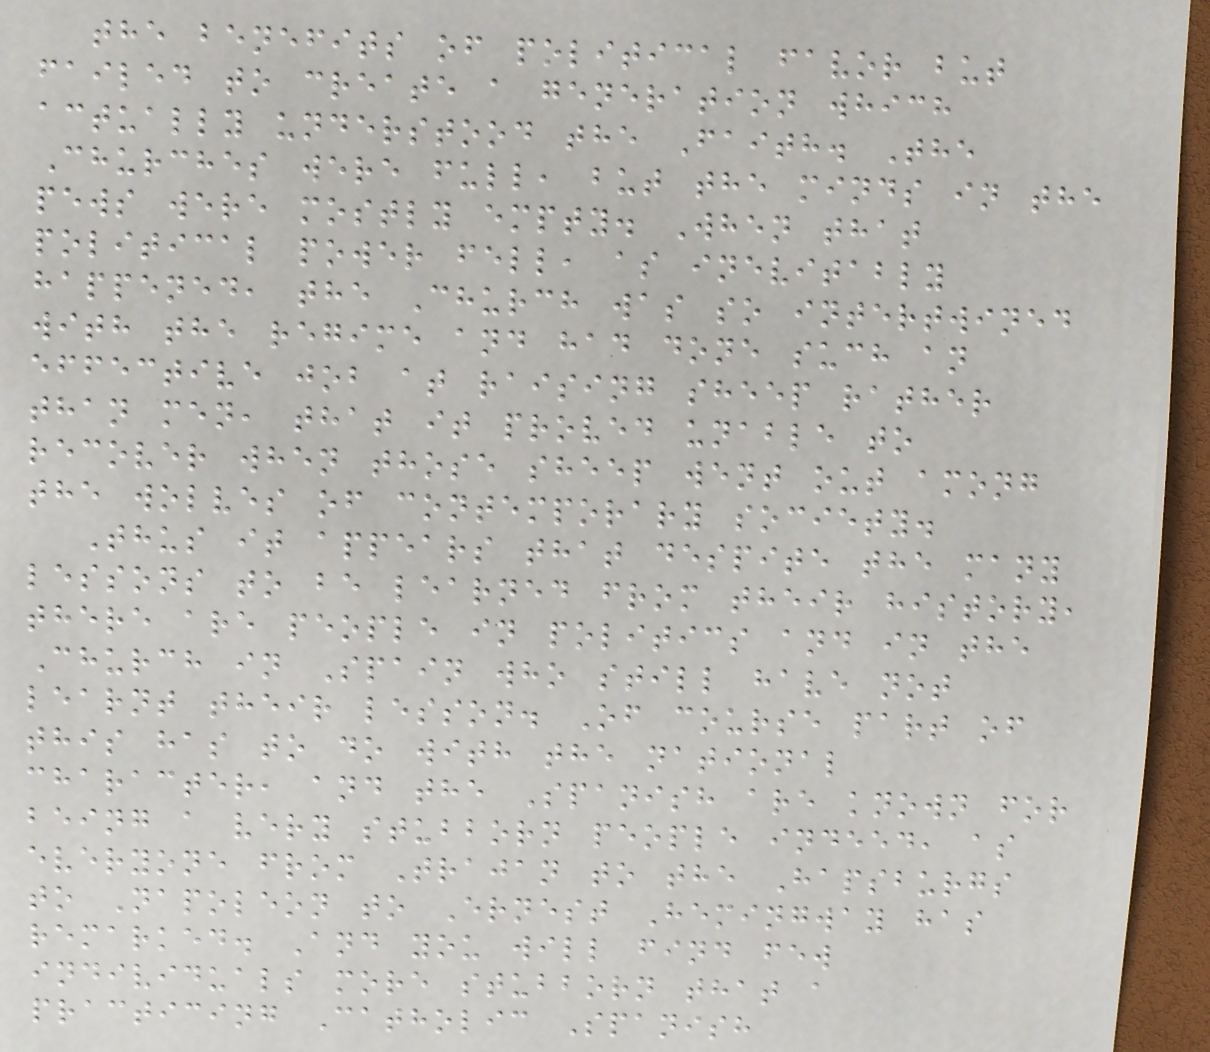the benefits of political favor but
failed to create a generation which
actually understood the Faith. The
Churches were full, but the minds in the
pews were mostly empty. When that
political power fell, as inevitably
happened, the Church was so intertwined
with the regime and had done such an
effective job at raising sheep rather
than men, that it proved unable to
recover when those sheep went out among
the wolves of contemporary society.
Thus it appears that despite the many
lessons to be learned from their history,
there are people in politics and in the
Church in Spain who still have not
learnt their lesson. Of course part of
this has to do with the national
character, and the Spanish are known for
being a very stubborn people indeed, as
everyone from Trajan to the Hapsburgs
to Napoleon to Ernest Hemingway has
remarked. And you will find few
individuals more stubborn that a
practicing Catholic Spanish
